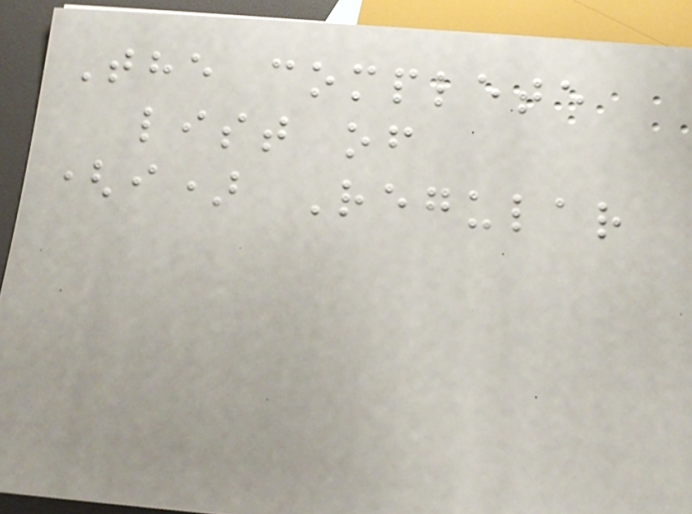The complete
list of
(i) Regular
